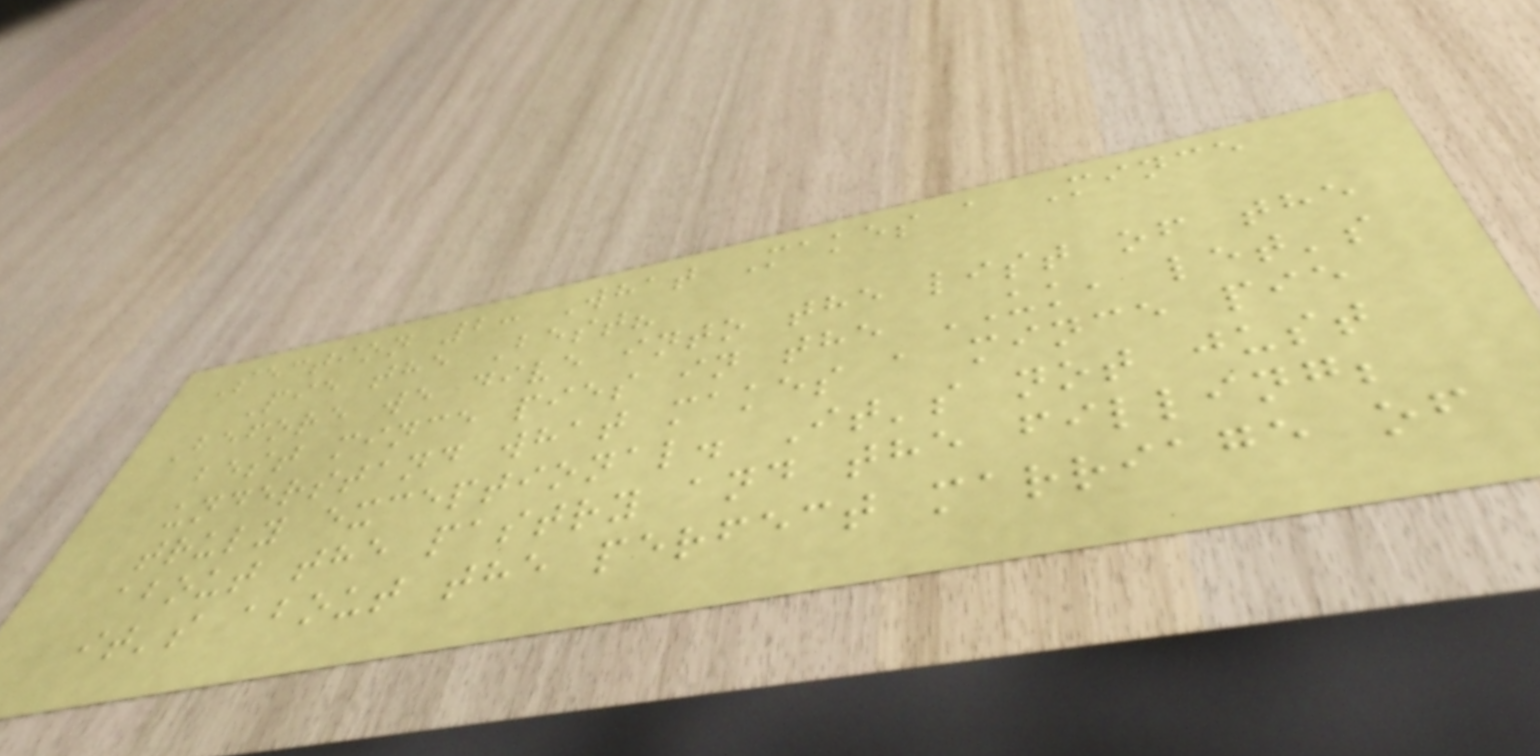Section 2: What Makes a Mince
Pie the Best?
Before we dive into the list of the
best mince pies in the UK, let's
understand what makes a mince pie
truly exceptional. It's not just
about the pastry and the filling;
it's about the perfect marriage of
